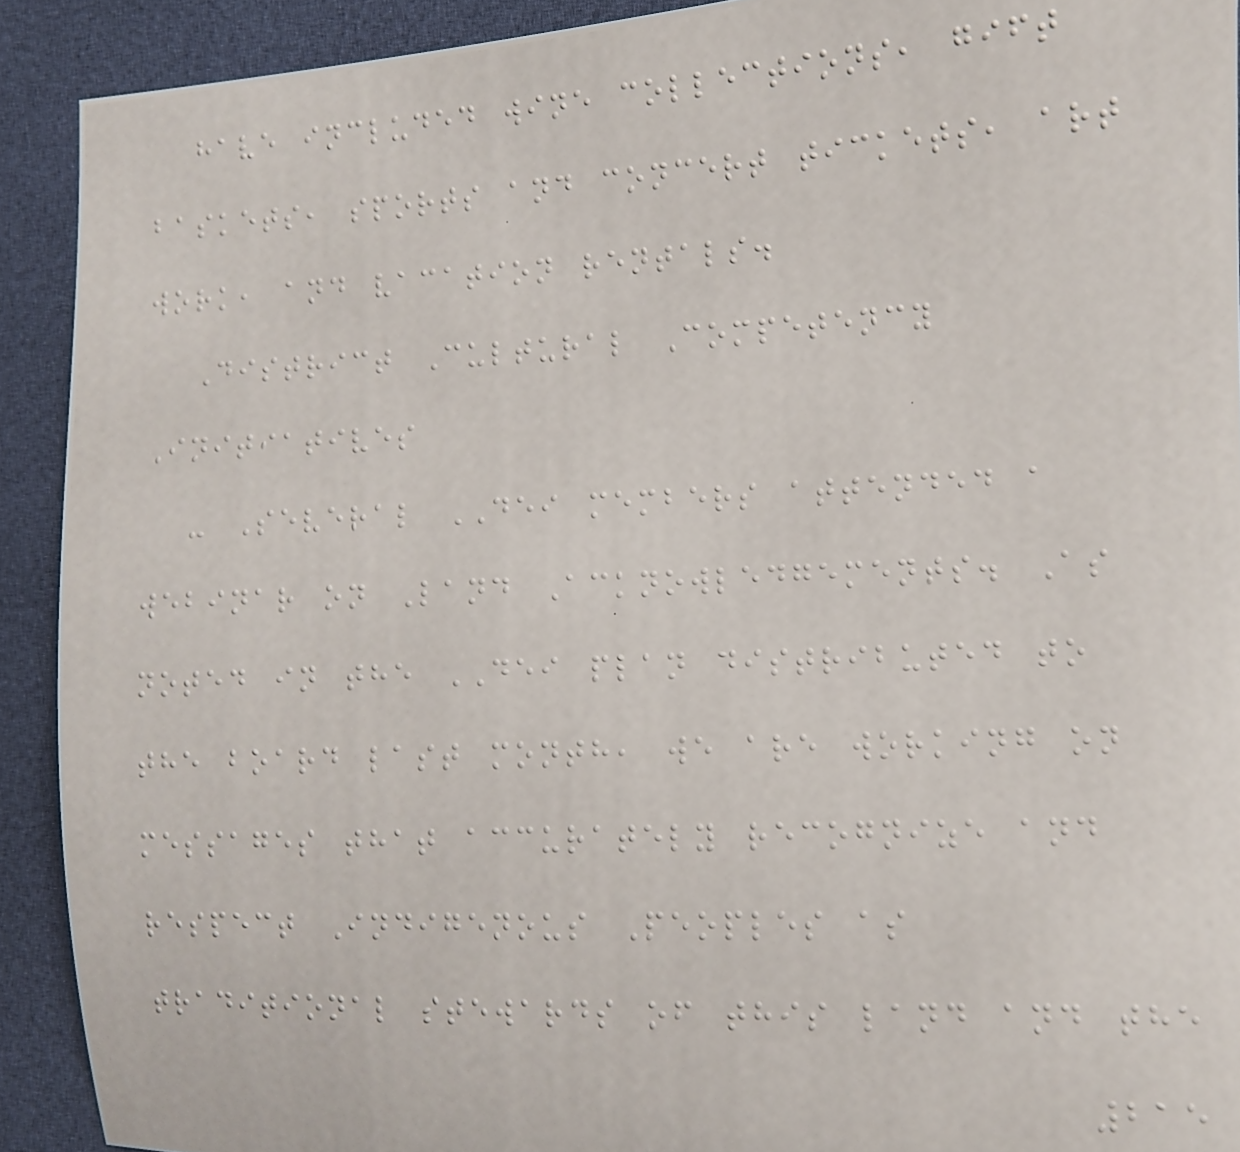have included wine collections, gift
baskets, sports and concert tickets, art
work, and vacation rentals.
District Cultural Competency
Initiatives
- Several DEI members attended a
webinar on Land Acknowledgements. As
noted in the DEI plan distributed to
the board last month, we are working on
messages that accurately recognize and
respect Indigenous Peoples as
traditional stewards of this land and the
215
